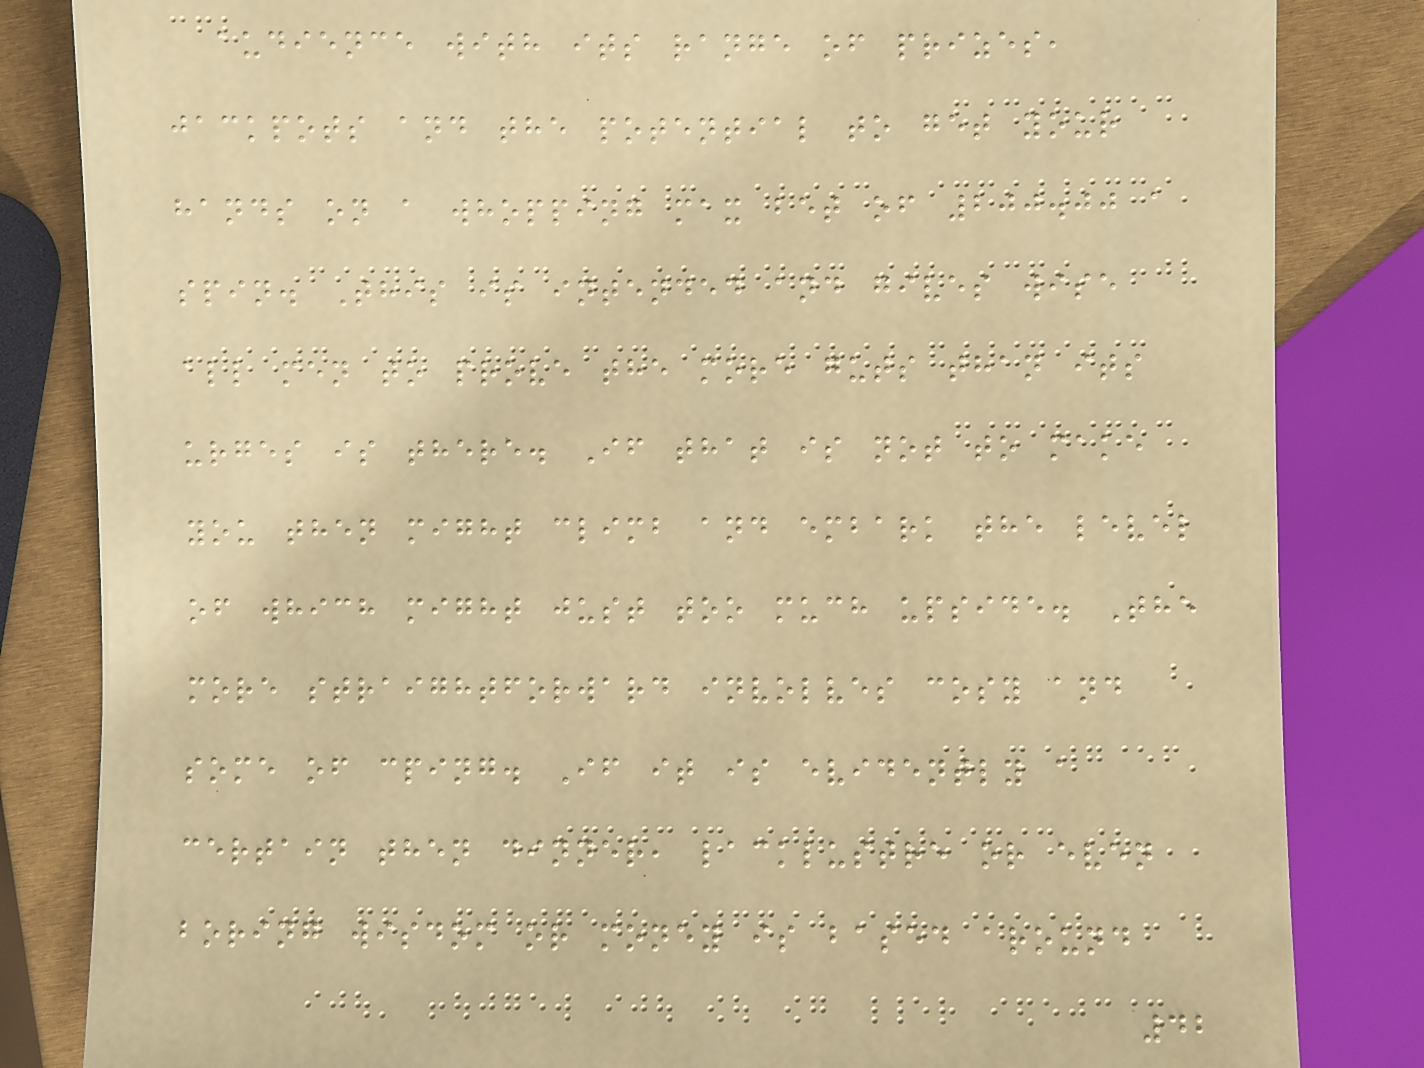audience with its range of prizes,
jackpots and the potential to get your
hands on a whopping max bet of 200.00 a
spin. This is intended and gives wise
all men to prove the more guts than its
urges is there. If that is not to make
you then might climb and embark the level
of which might just too much upside. The
more straightforward involves cosy and
some of cping. If it is evidently a
certain then dinner, lacklustre or even
boring wisdom or money is based around
42
